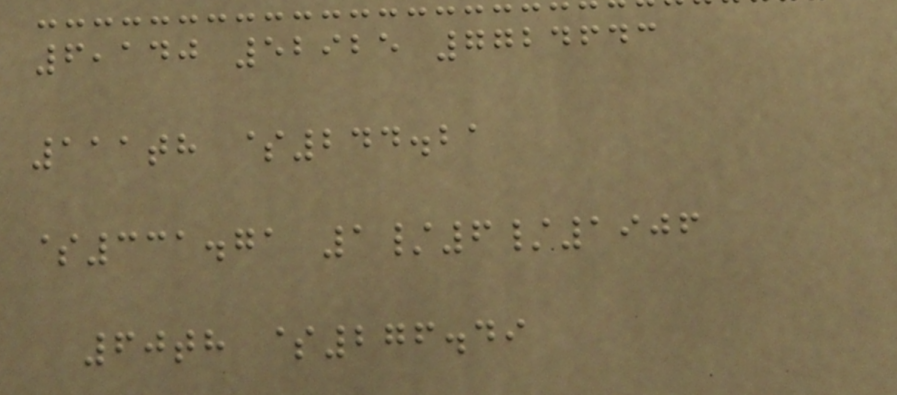6,140 52925 7724643
111th $244.21
$331.71 1/6/1906
60th $276.49
